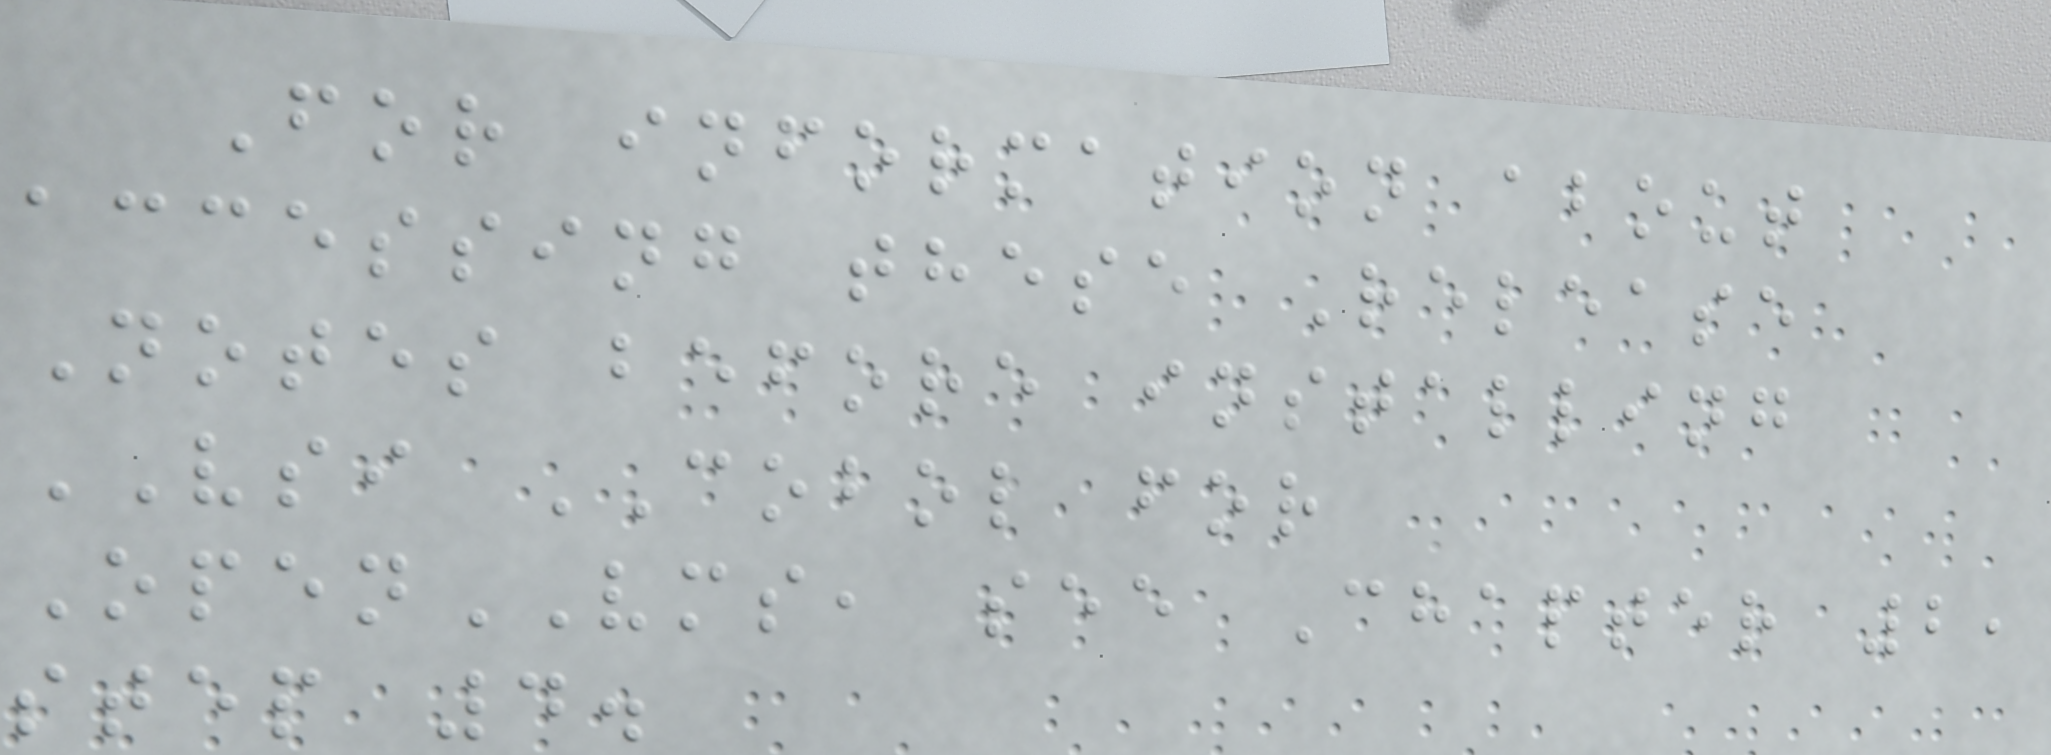For information about
accessing these Release
Notes before installing
VSI COBOL for
OpenVMS, see Chapter 2,
step 4.
